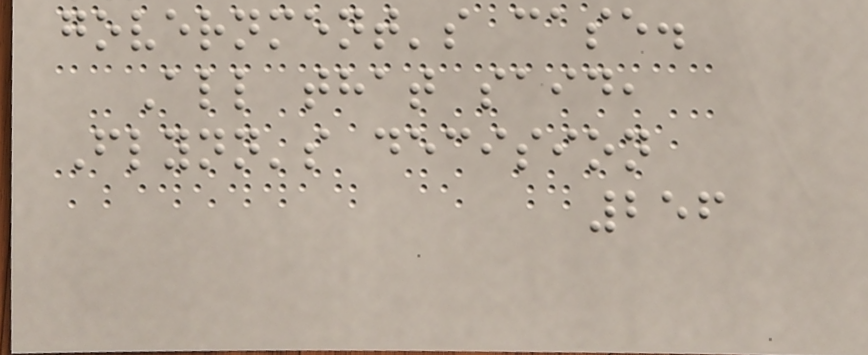government's case.
All that said,
Flynn's decision
256
